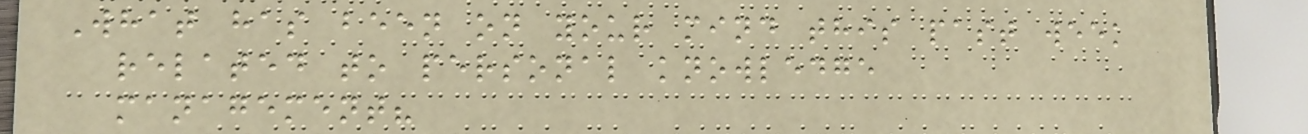What has been on your mind this past week
related to personal knowledge
management?
